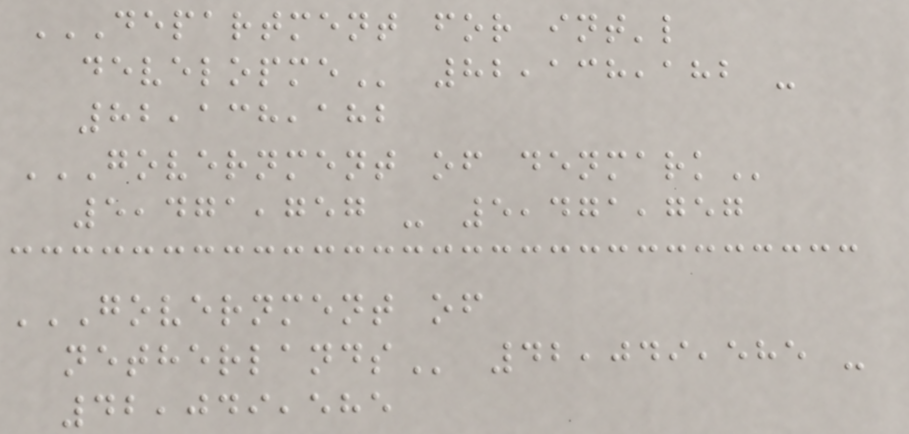DEPARTMENT FOR INT'L
DEVELOPME 82,138,182 -
82,138,182
GOVERNMENT OF DENMARK
5,471,757 - 5,471,757
GOVERNMENT OF
NETHERLANDS 42,049,585 -
42,049,585
